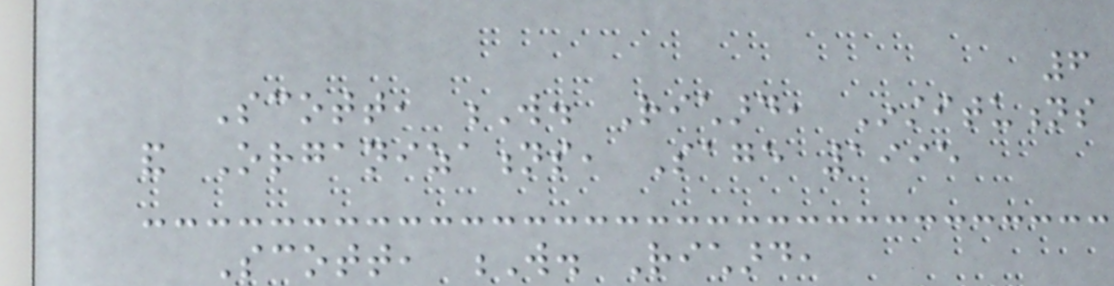6
Scott, W. Richard, Institutions
and Organizations, Sage 1995
Scott, W. Richard,
